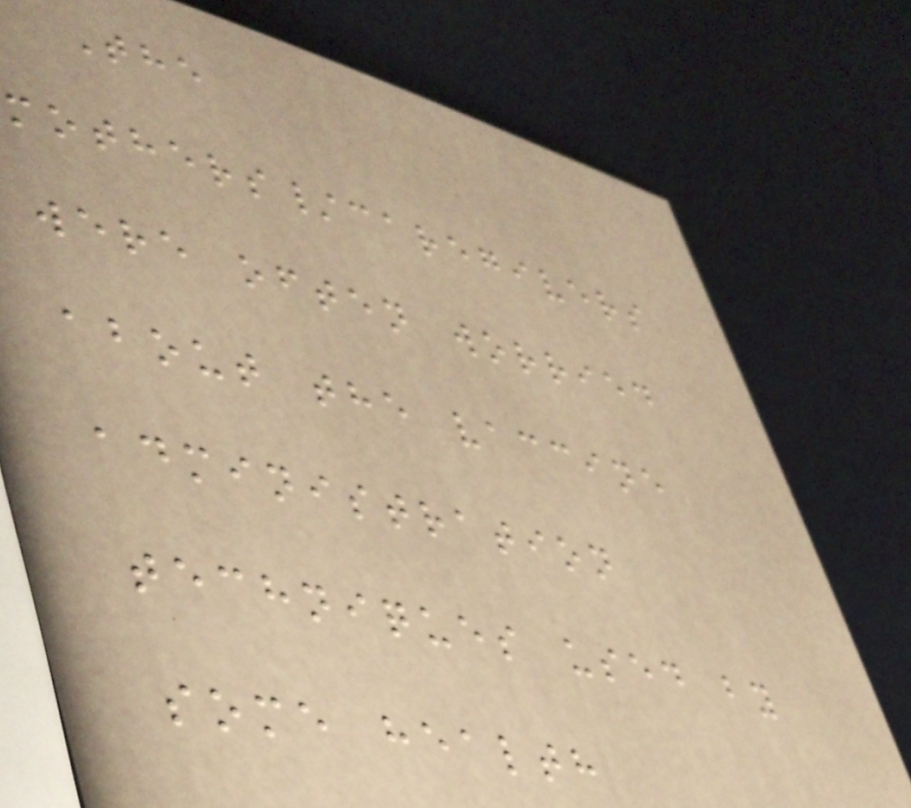The
mothers/caregivers
were often worried
about the vaccine
administration
techniques used by
some health
